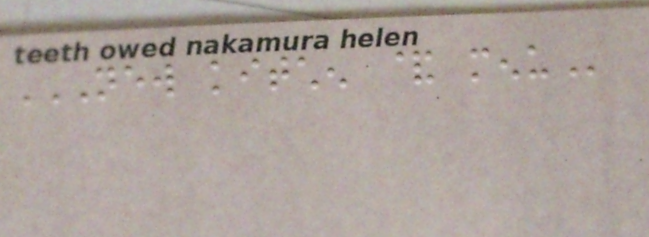NEW KITCHEN & MENU
